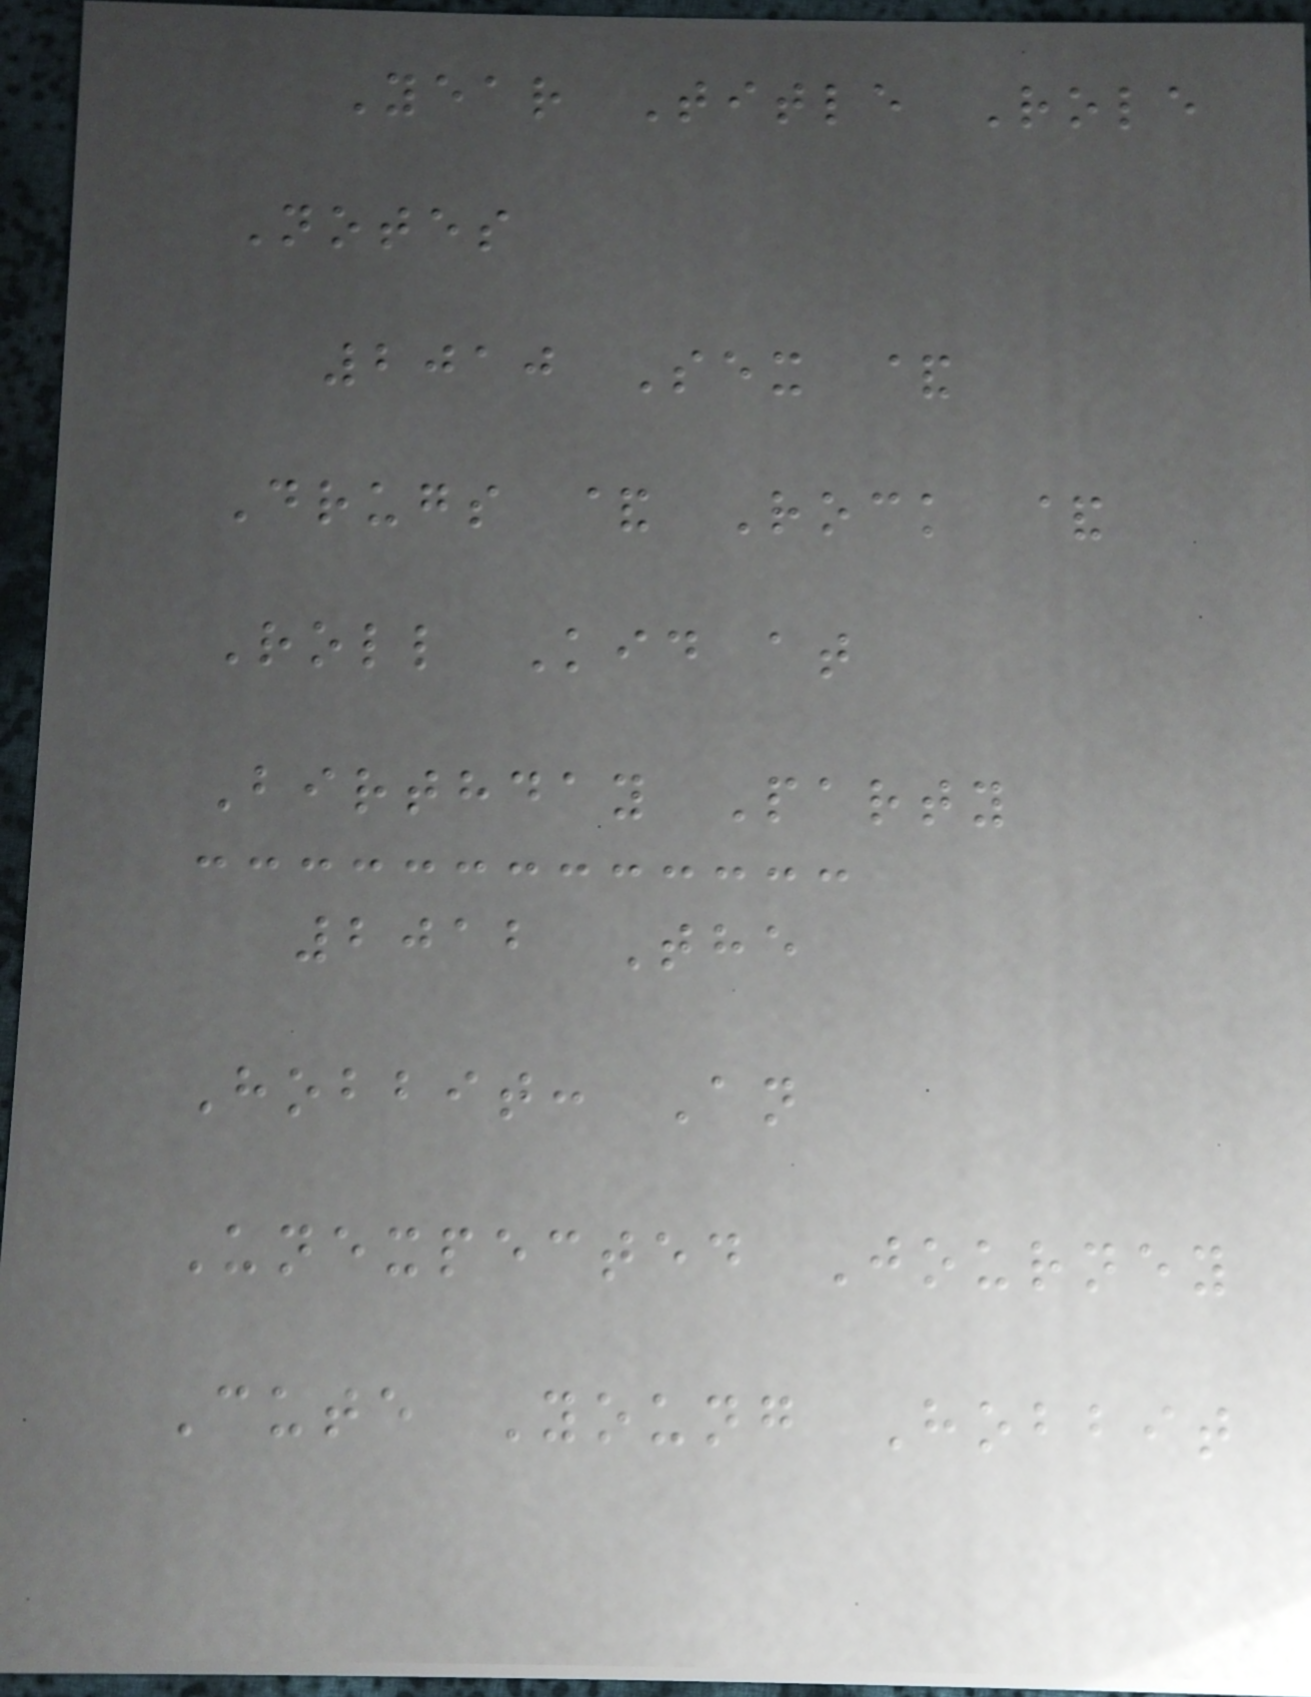Year Title Role
Notes
2010 Sex &
Drugs & Rock &
Roll Kid at
Birthday Party
2012 The
Hobbit: An
Unexpected Journey
Cute Young Hobbit
